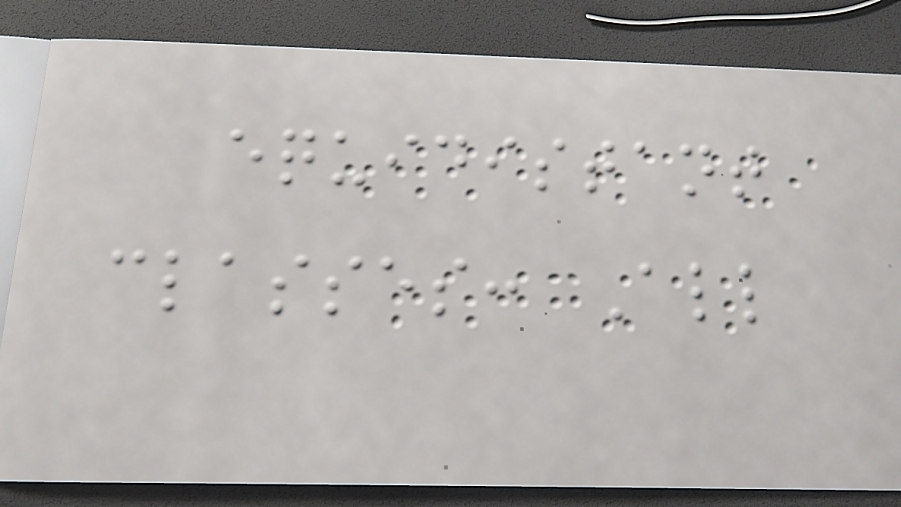equidistant
classes: All
